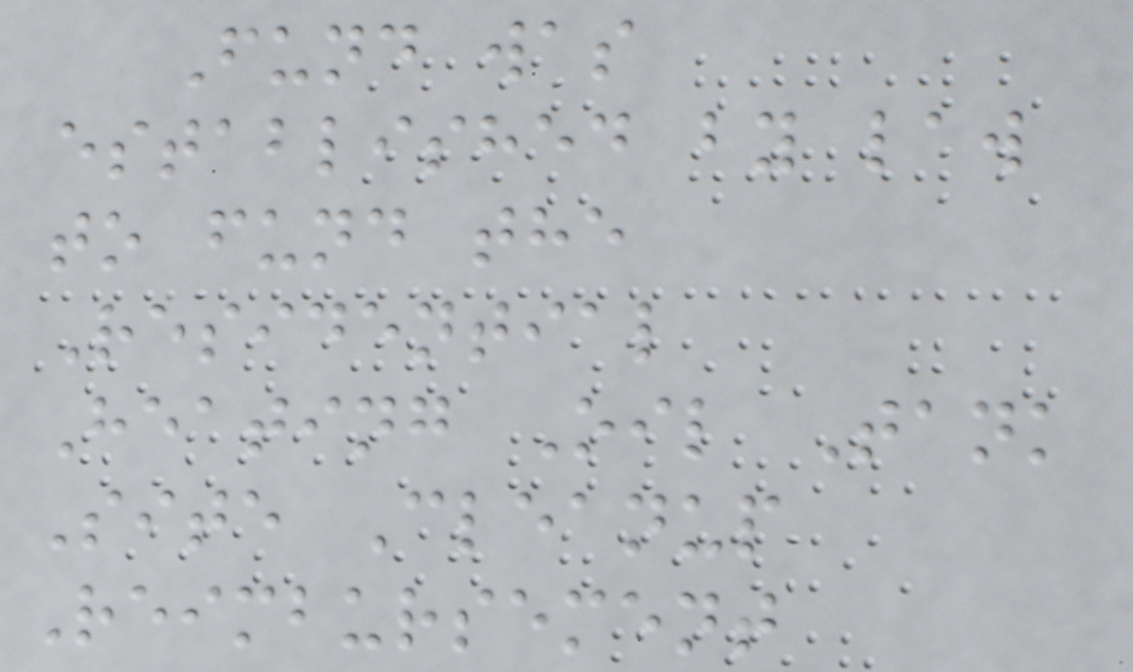Fund was
established by law
to fund the
Residential
Heating Oil Tank
Site Cleanup
Reimbursement
